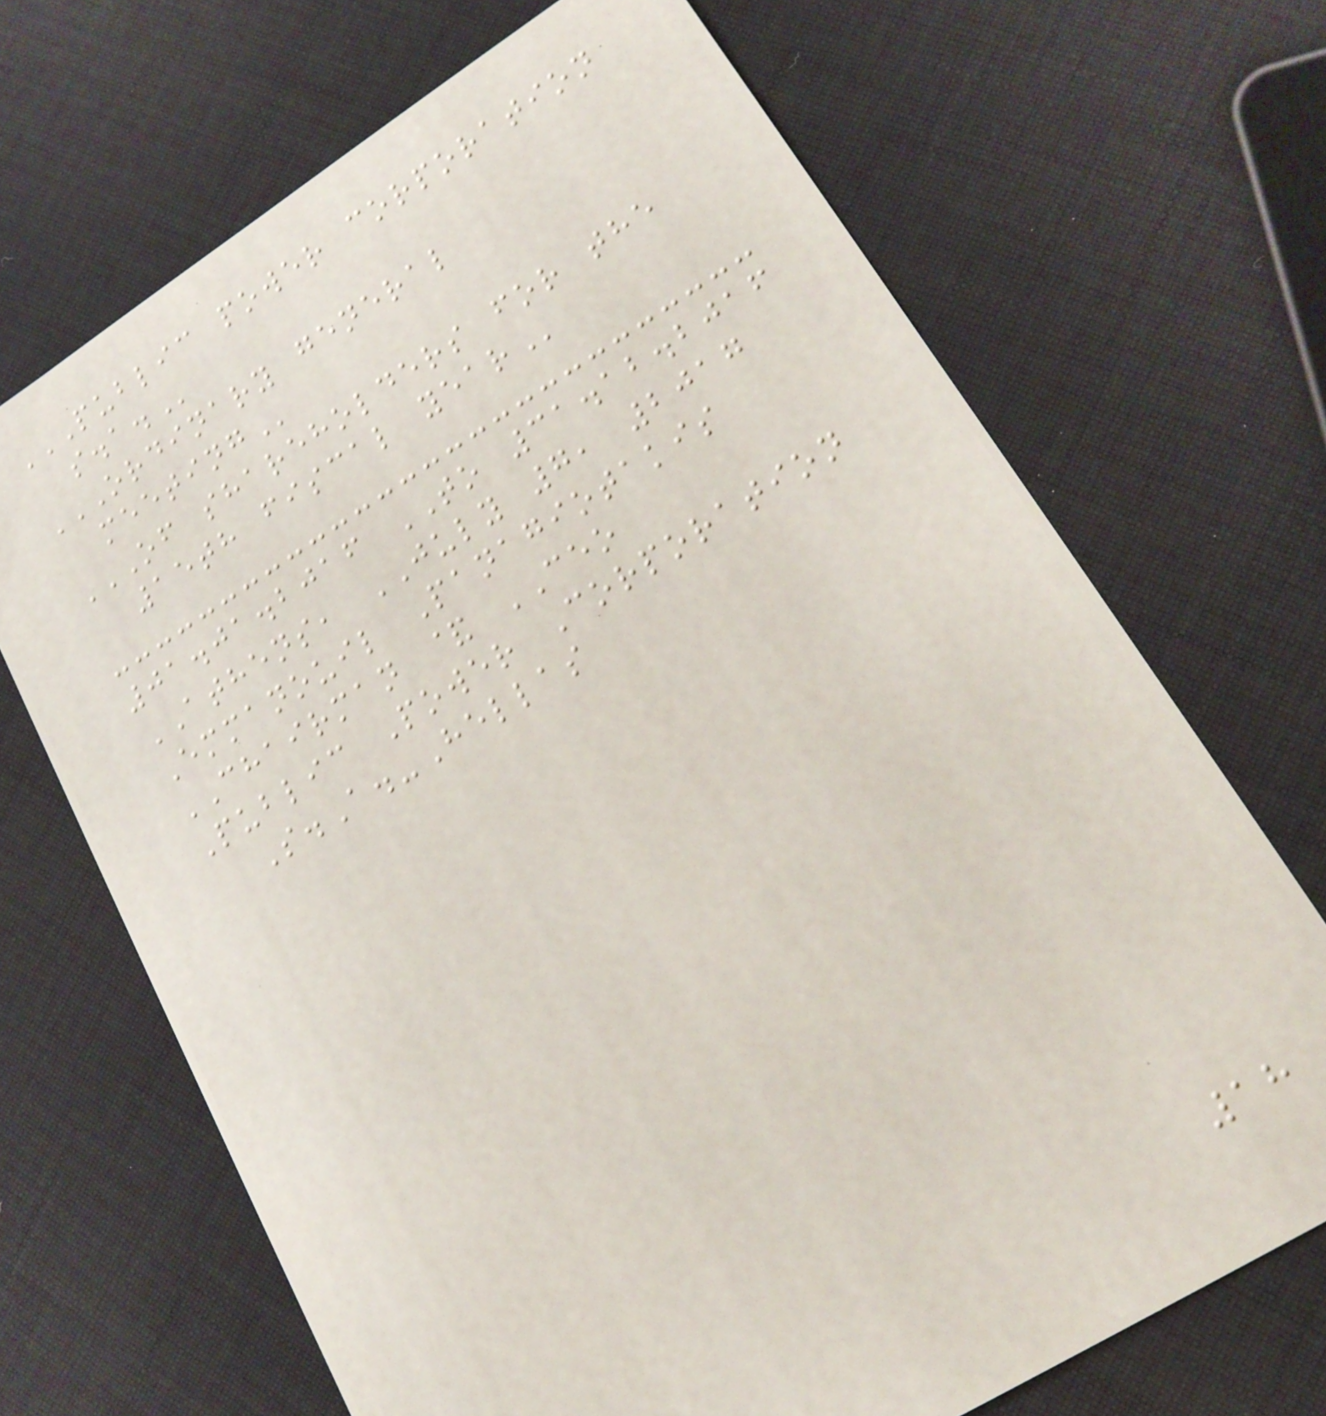PUBLIC POWER CORPORATION
S.A.
ORDINARY GENERAL
MEETING
OF SHAREHOLDERS FOR THE
15TH FISCAL YEAR
01.01.2016 TO 31.12.2016
ATHENS, JULY 7, 2017
Emmanouil Panagiotakis
CHAIRMAN & CEO
Public Power Corporation
S.A.-Hellas
18
